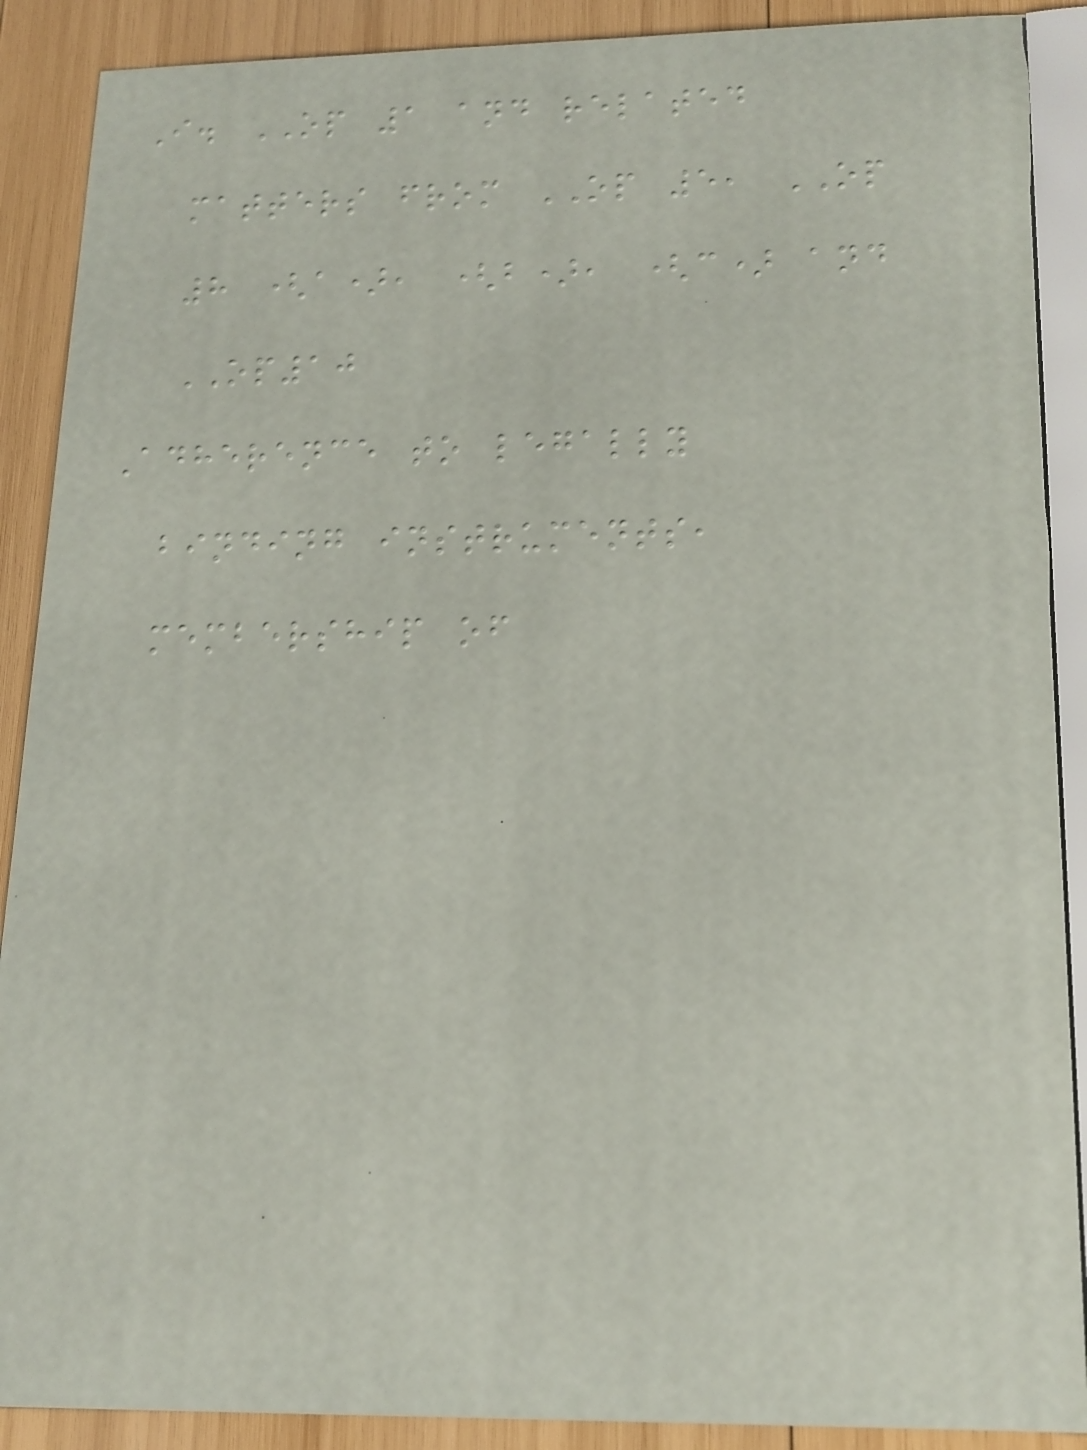I. OP 1 and related
matters from OP 5, OP
8 (a), (b), (c) and
OP10
Adherence to legally
binding instruments,
membership of
